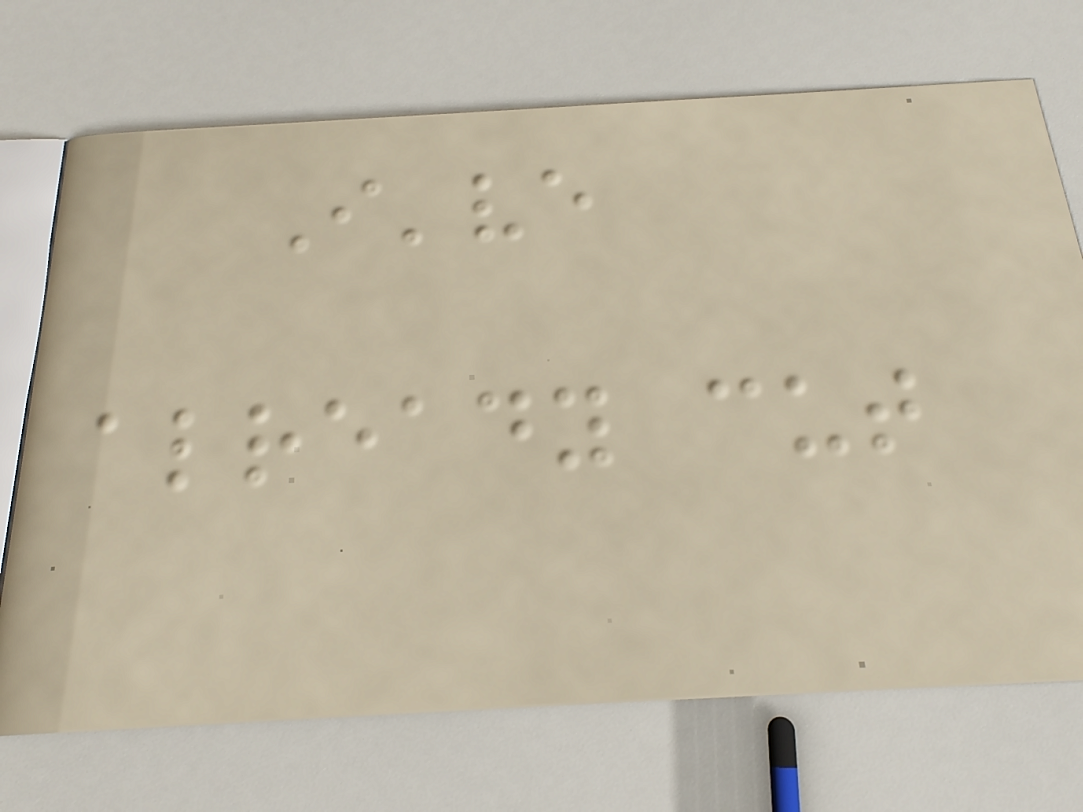I've
already cut
